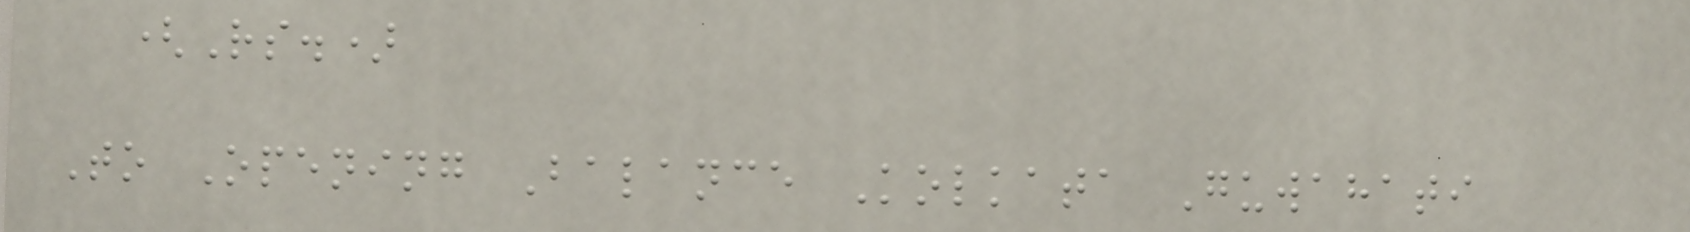(Rs.)
To Opening Balance Kolkata Guwahati
